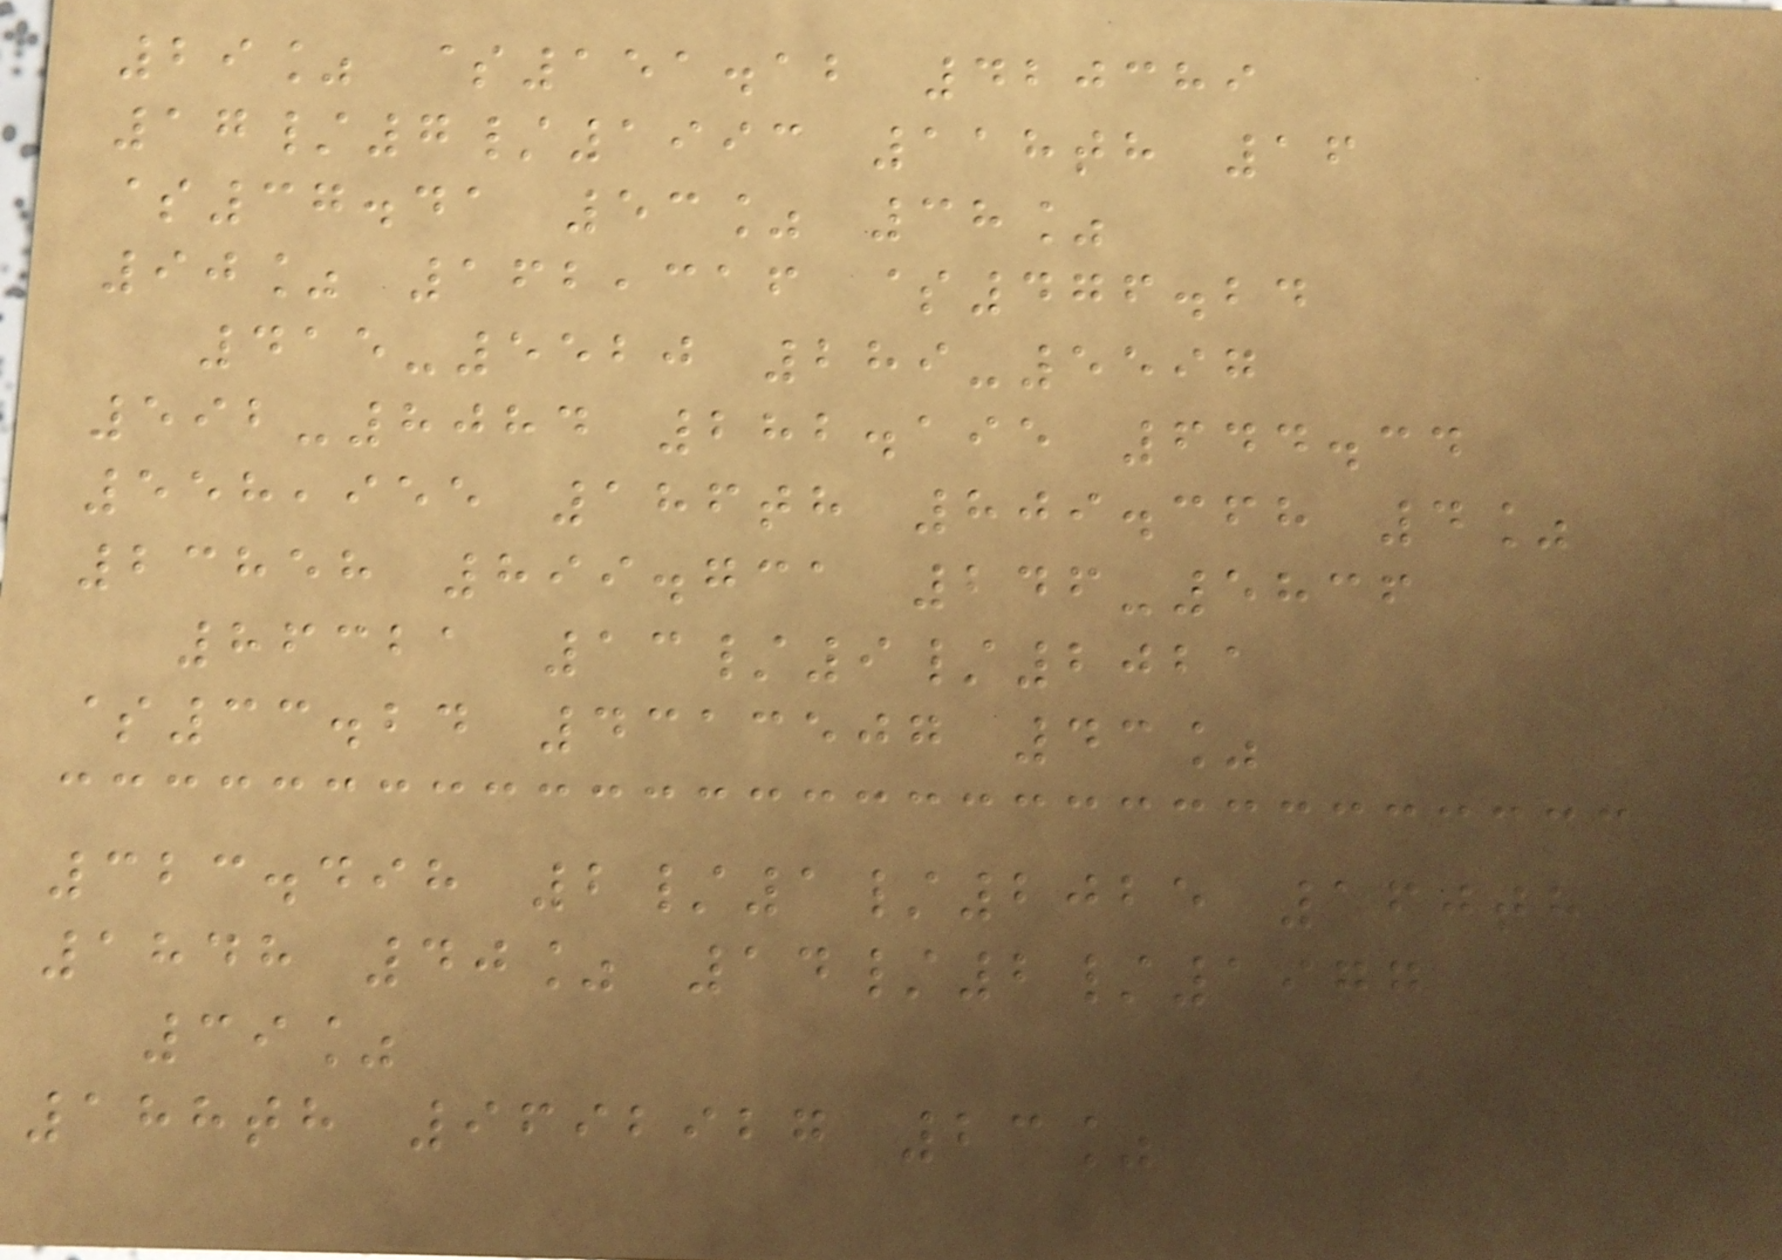29% $151.12 420389
17/7/1993 118th 16
$37.41 53% 38%
90% 162,316 $476.24
415-5520 289-5597
592-8084 282.195 644.34
558,955 186th 809.368 4%
23858 899.731 246-5836
86321 13/9/2021
$33.24 4313507 43%
323.498 2/1/2025 160th
1848 40% 14/2/1977
39%
188th 9692927 23%
